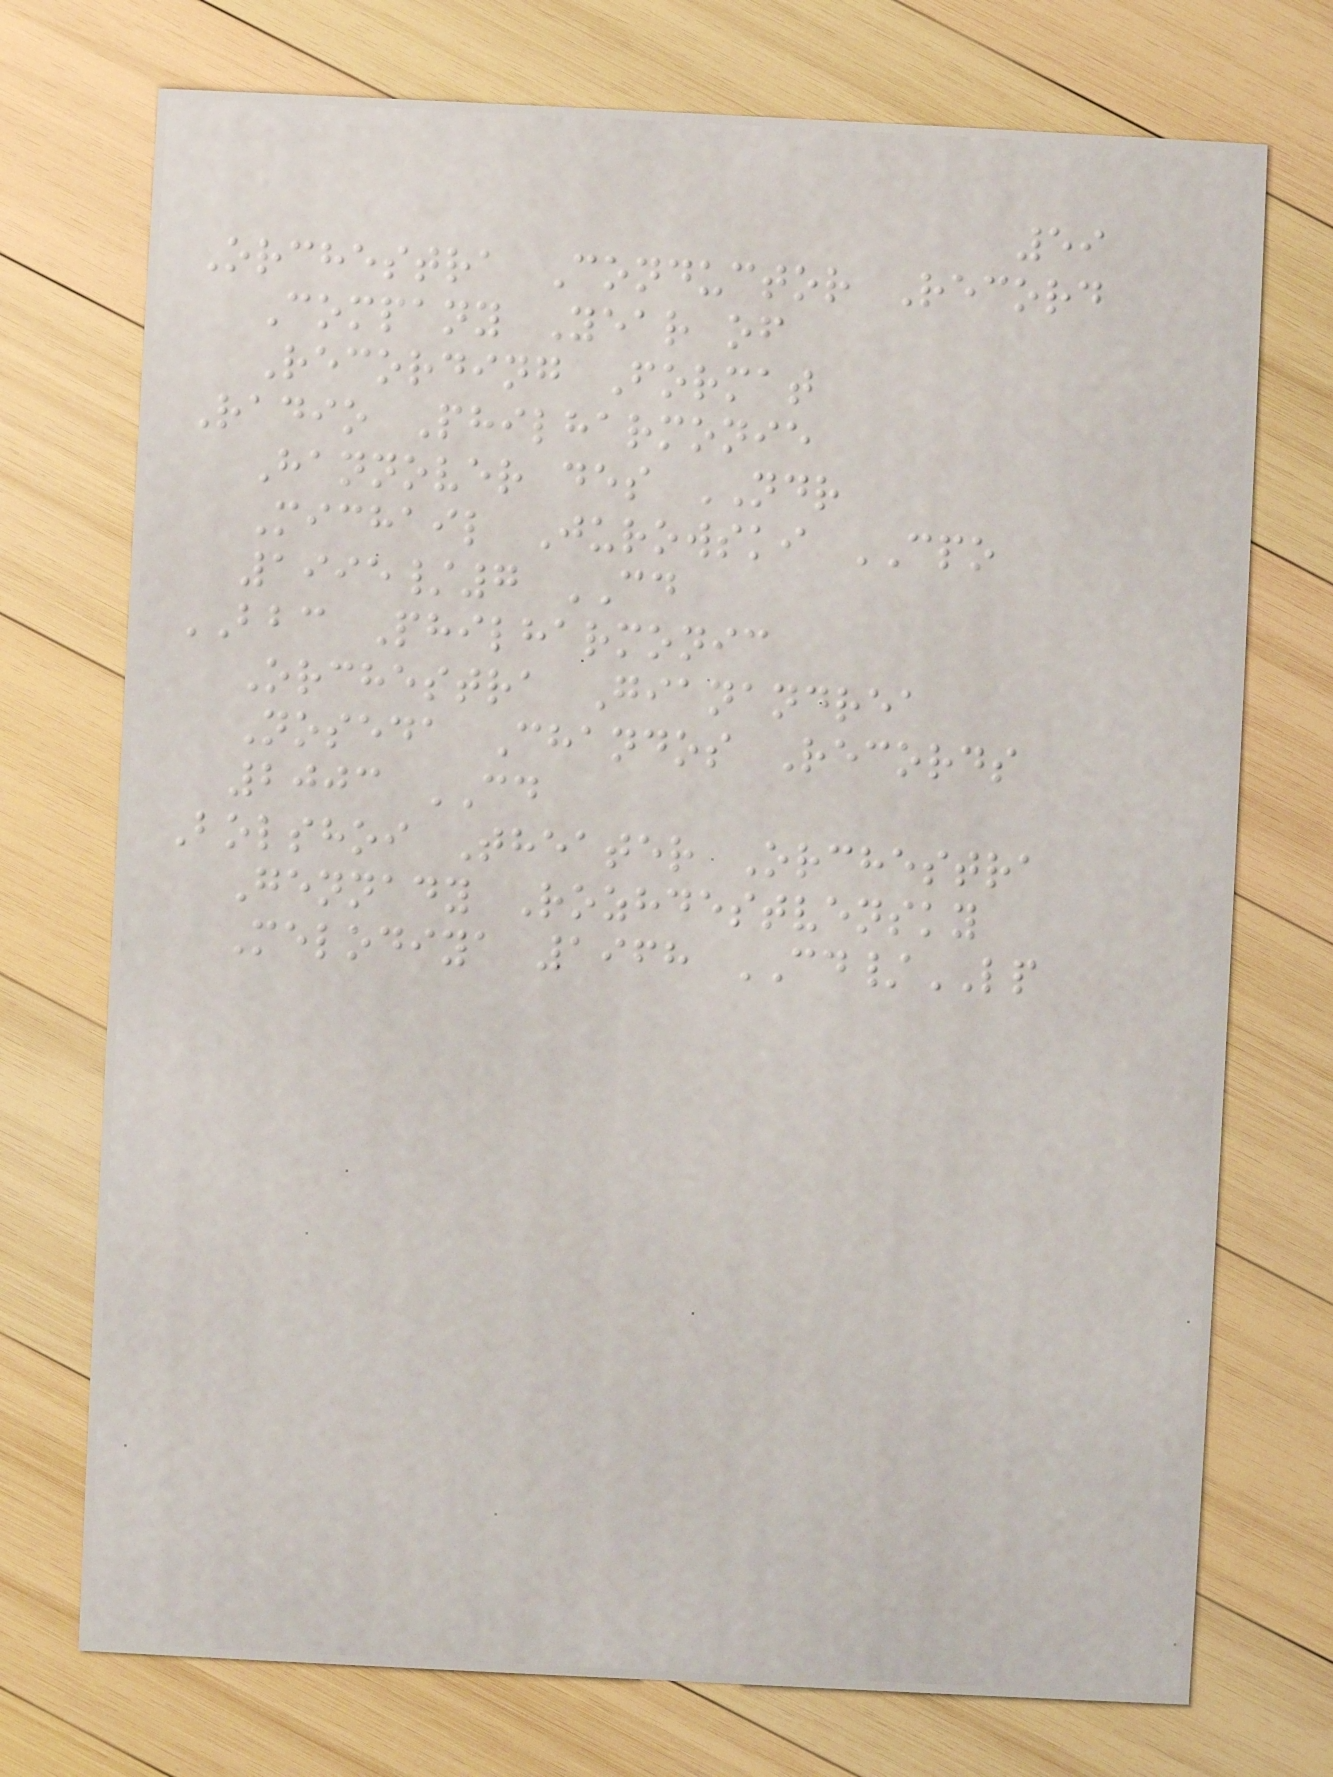59
Orchestra Conductor Record
Company Year of
Recording Format
Radio Philharmonie
Hannover des NDR
Michail Jurowski CPO
1995/7 CD
BBC Philharmonic
Orchestra Gianandrea
Noseda Chandos Records
2003 CD
Bolshoi Theater Orchestra
Gennady Rozhdestvensky
Melodiya 1968 CD/LP
